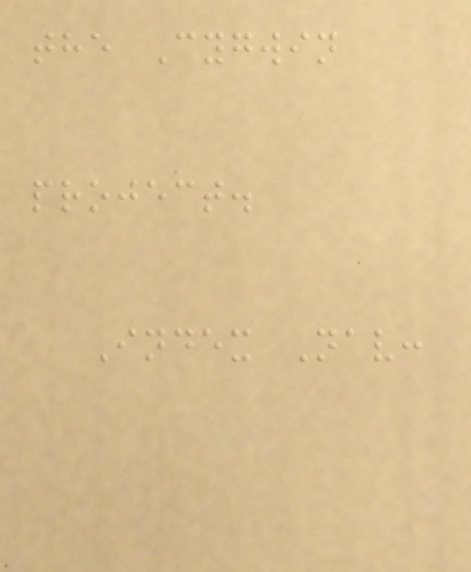the Cygwin
project.
Index Nav:
